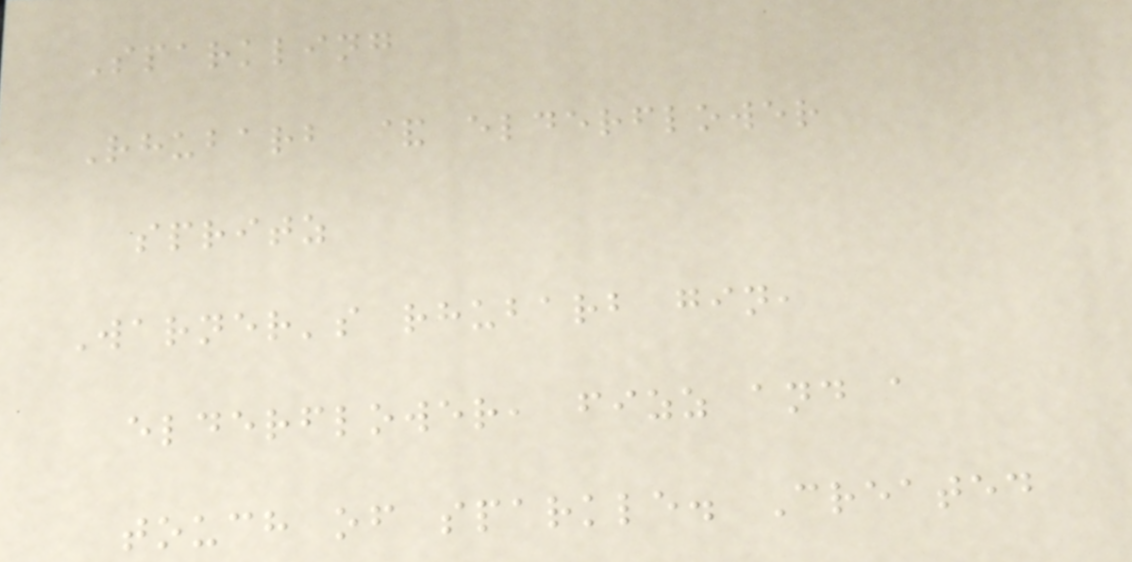Sparkling
Rhubarb & elderflower
spritz
Warner's rhubarb gin,
elderflower, fizz and a
touch of sparkle. Created
